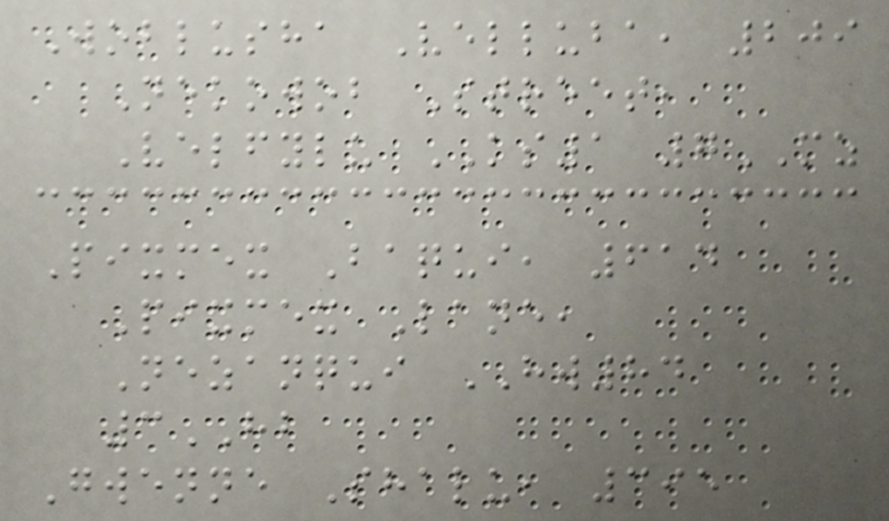Woblusha Velluba, 209
Nekowob Street,
Velfylu KS1 7MZ
Pixmex Baqui, 614
Pixmex Lane,
Nezanqui HW84
3HB
Gwenne Shalu, 395
